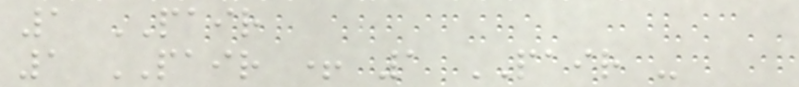1 PAIR
1 PAIR + 1 PAIR -
